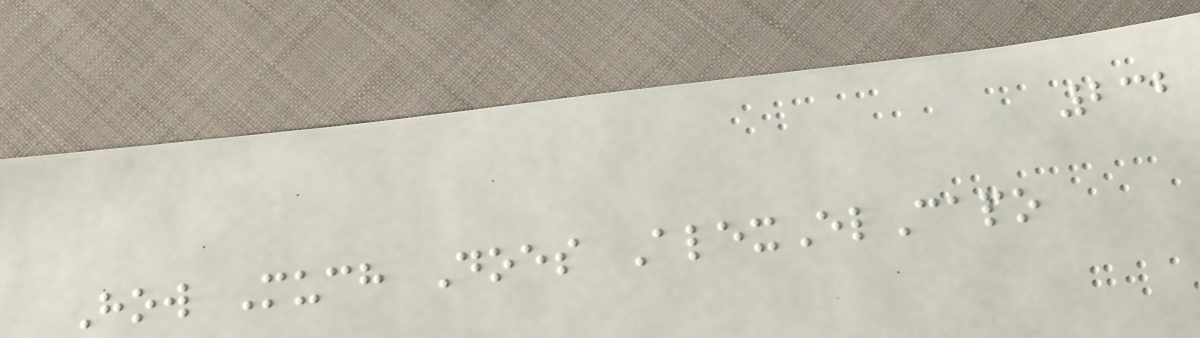232
How Much Does AlexElCapo
